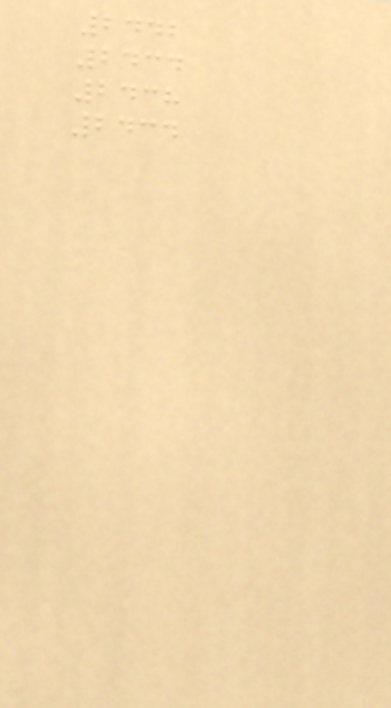2442
2434
2438
2434
